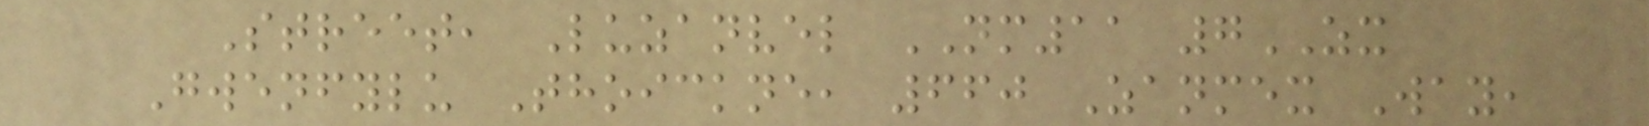Street, Luzanvel NM11 7ZX
Gwenfylu Thoickne, 660 Zanmex Way,
